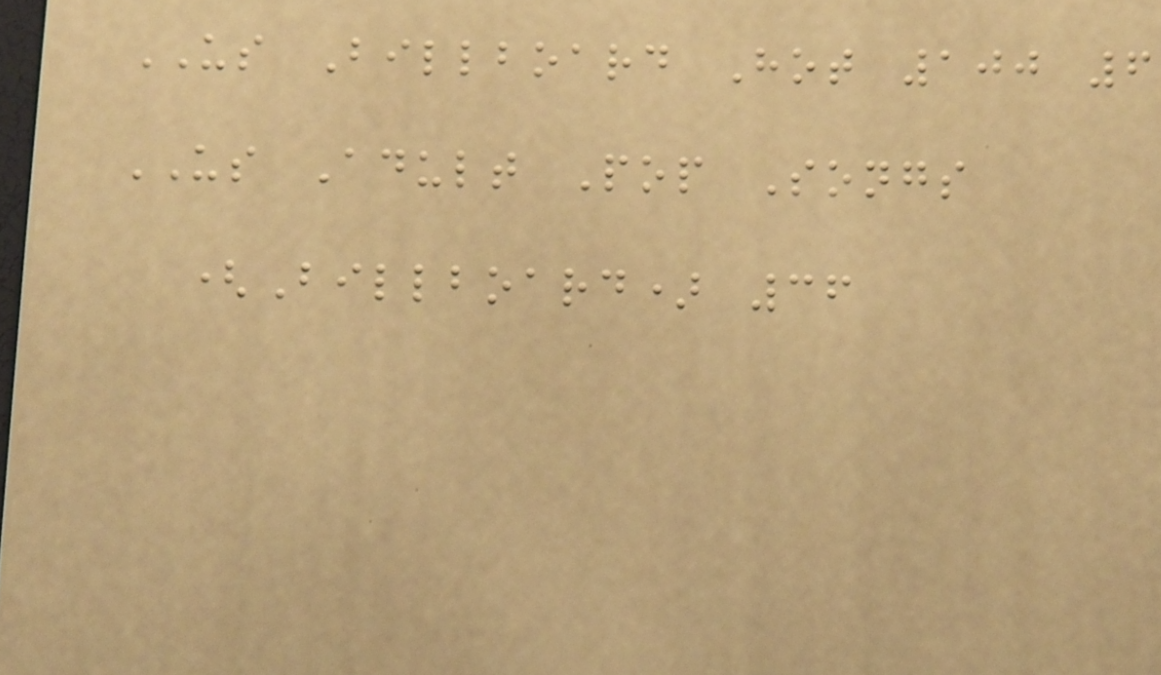US Billboard Hot 100 6
US Adult Pop Songs
(Billboard) 36
